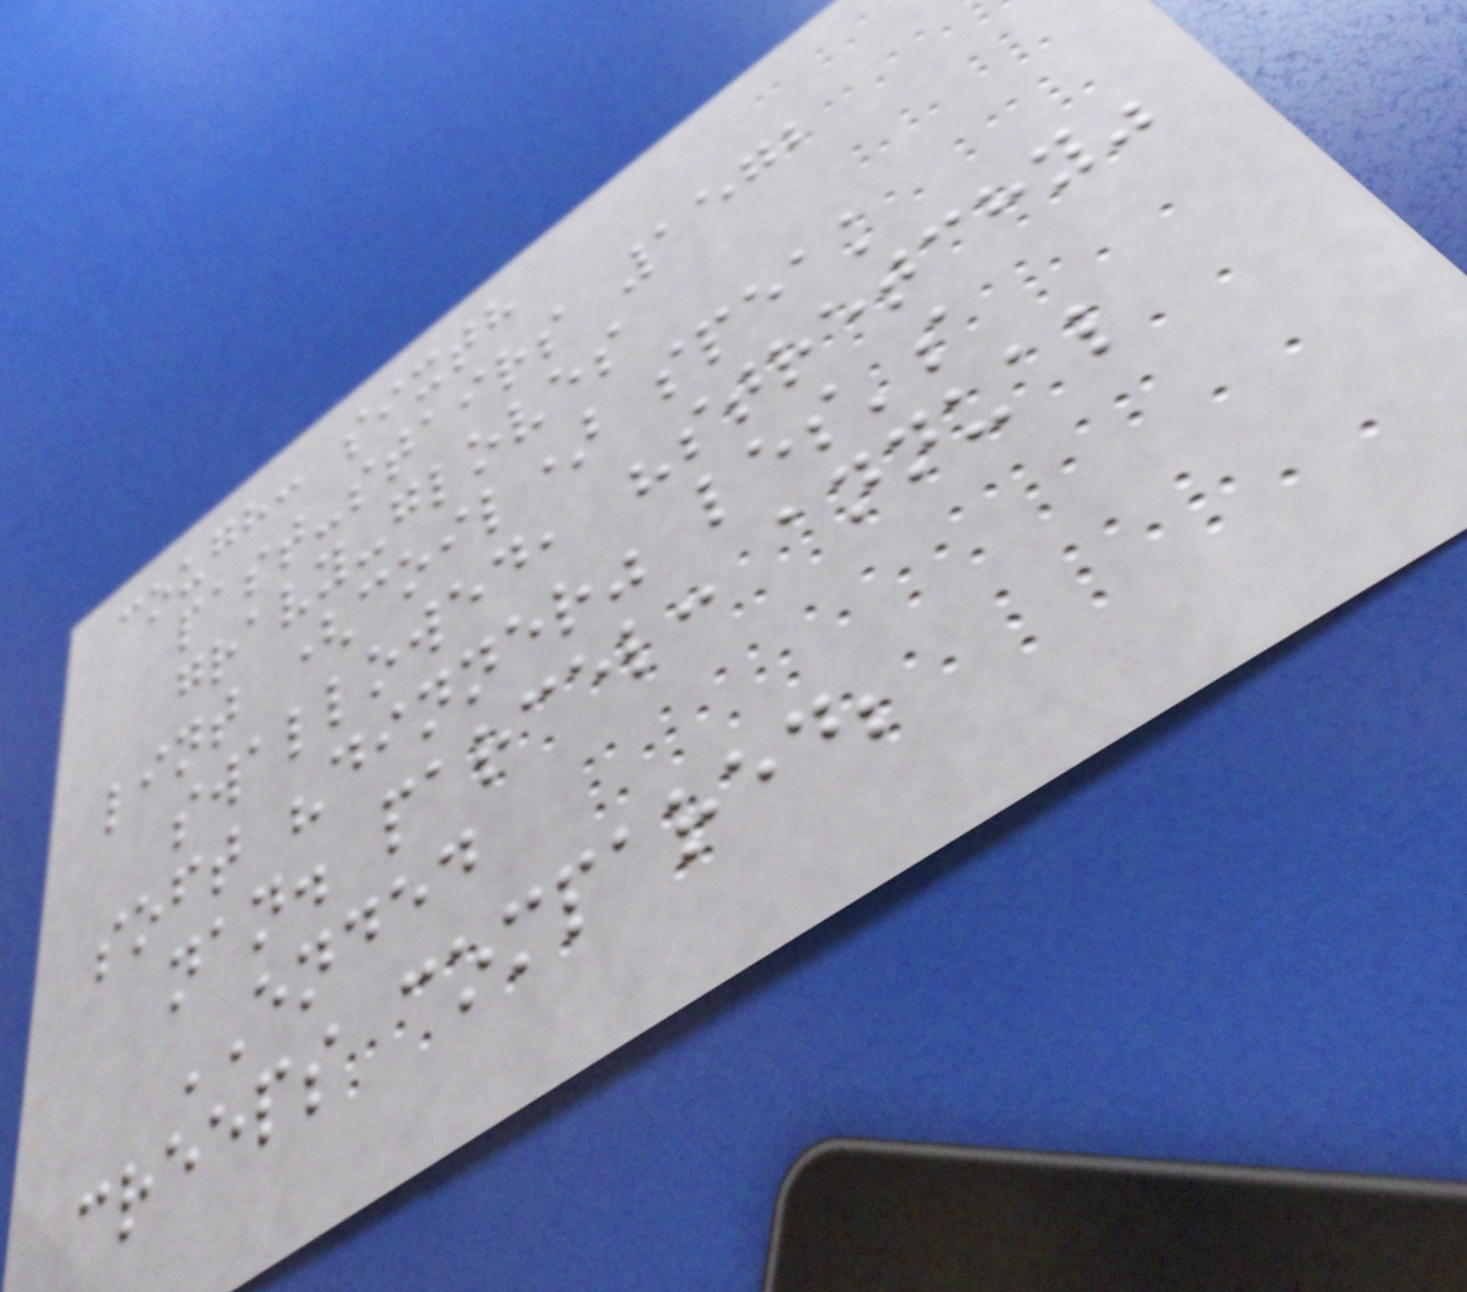cough: sixth
past-stairs 1572
gravy-gloves
lint (coil) speak
swallowed, "stretchy"
soft "dinner" les's
nan. parcel: annual
ENDED
creeps compared;
